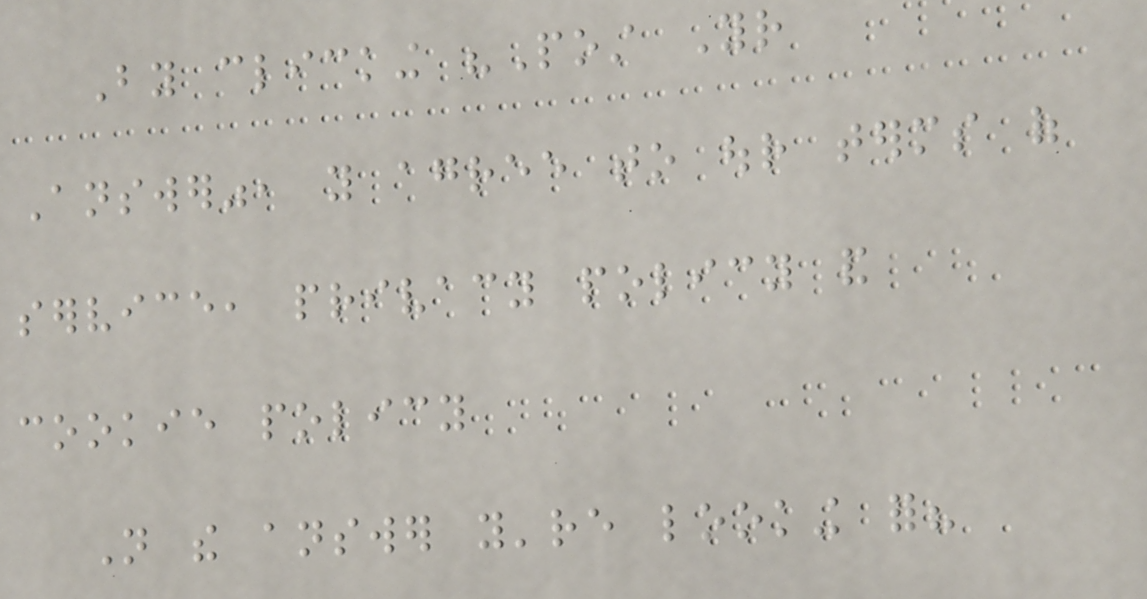By clicking "Post Your
Answer", you agree to our terms of
service, privacy policy and
cookie policy
Not the answer you're looking for?
